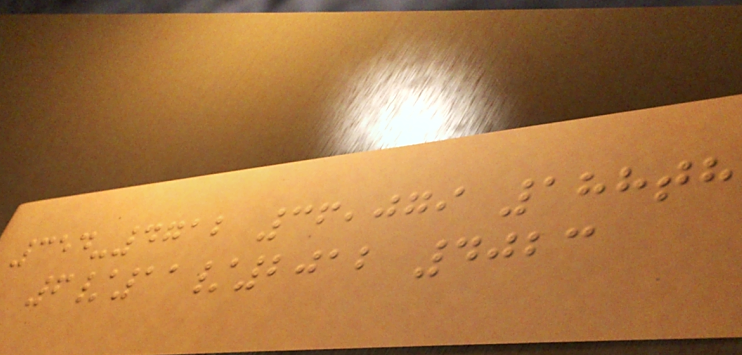354-4712 36,079 188th
6/11/2012 4023
